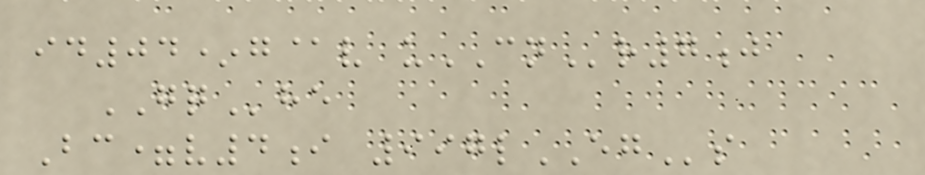id04*g@v uCNr7j
GQhe
Bc=v4i 997lEGs
